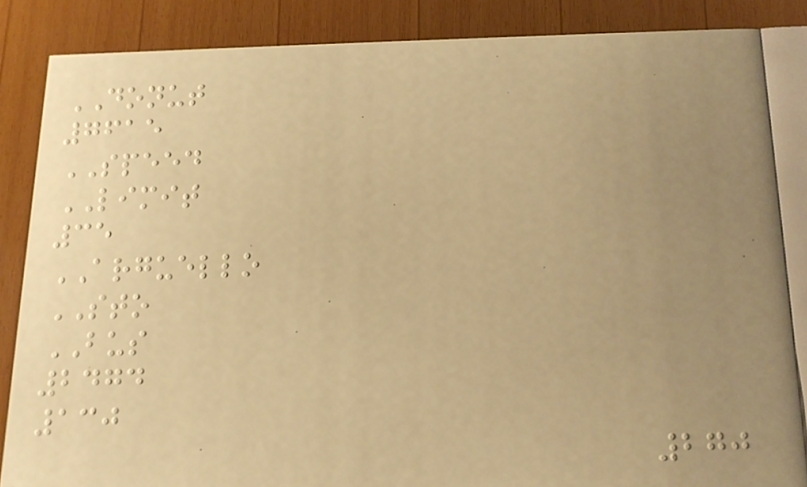DONUT
7615
SPEED
LIMIT
35
ARGUELLO
STO
BUS
2474
130
270
